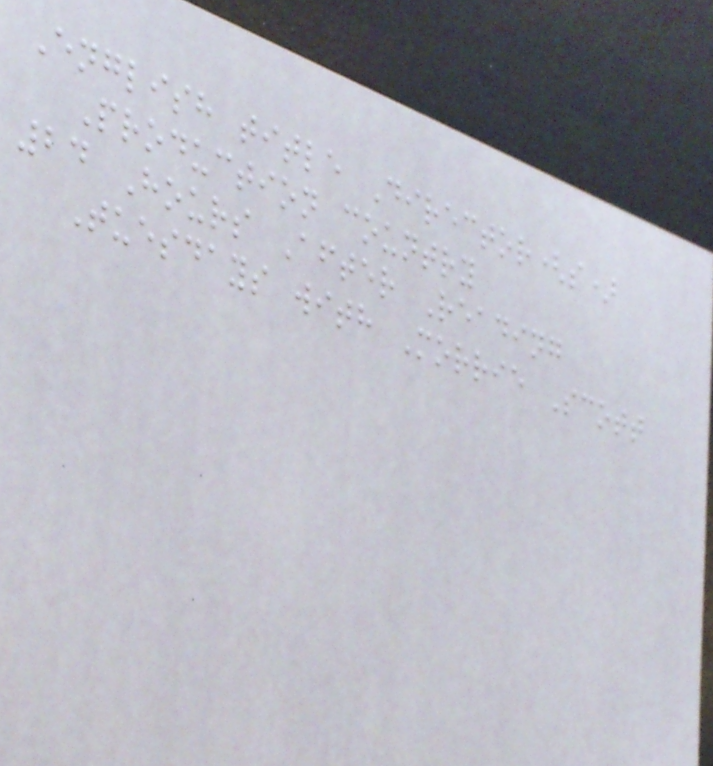English title Director(s)
Production country
24 Hours After Reading
Tuesdays with Morrie Scott
